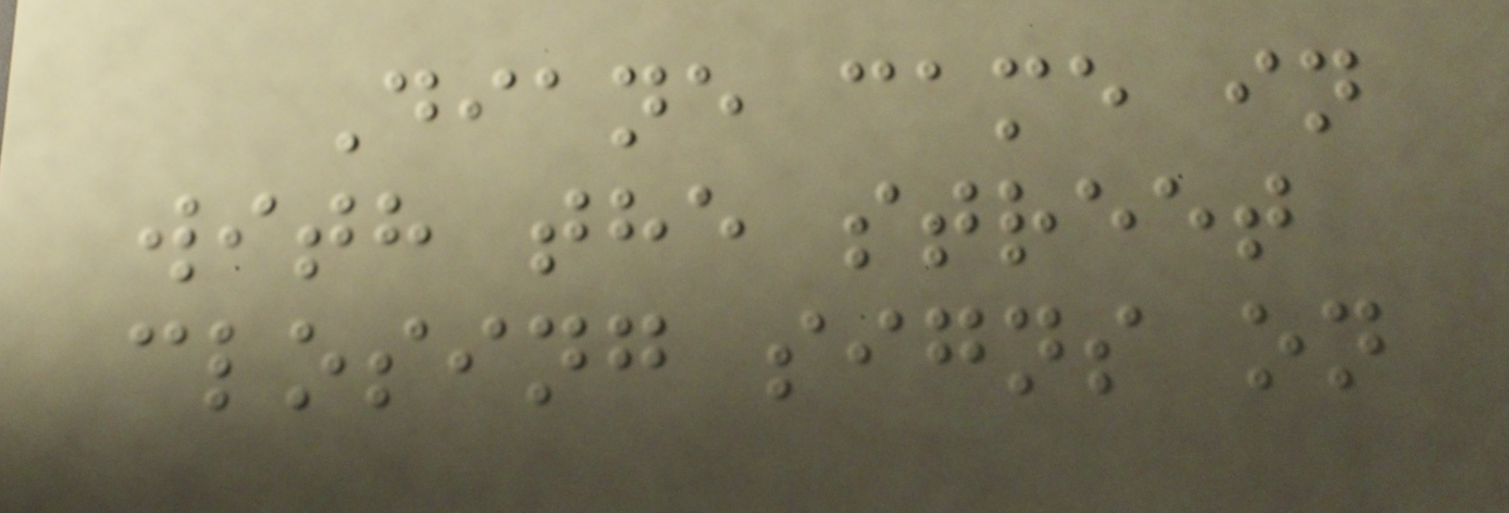Diane came in
with the street
closing signs on
